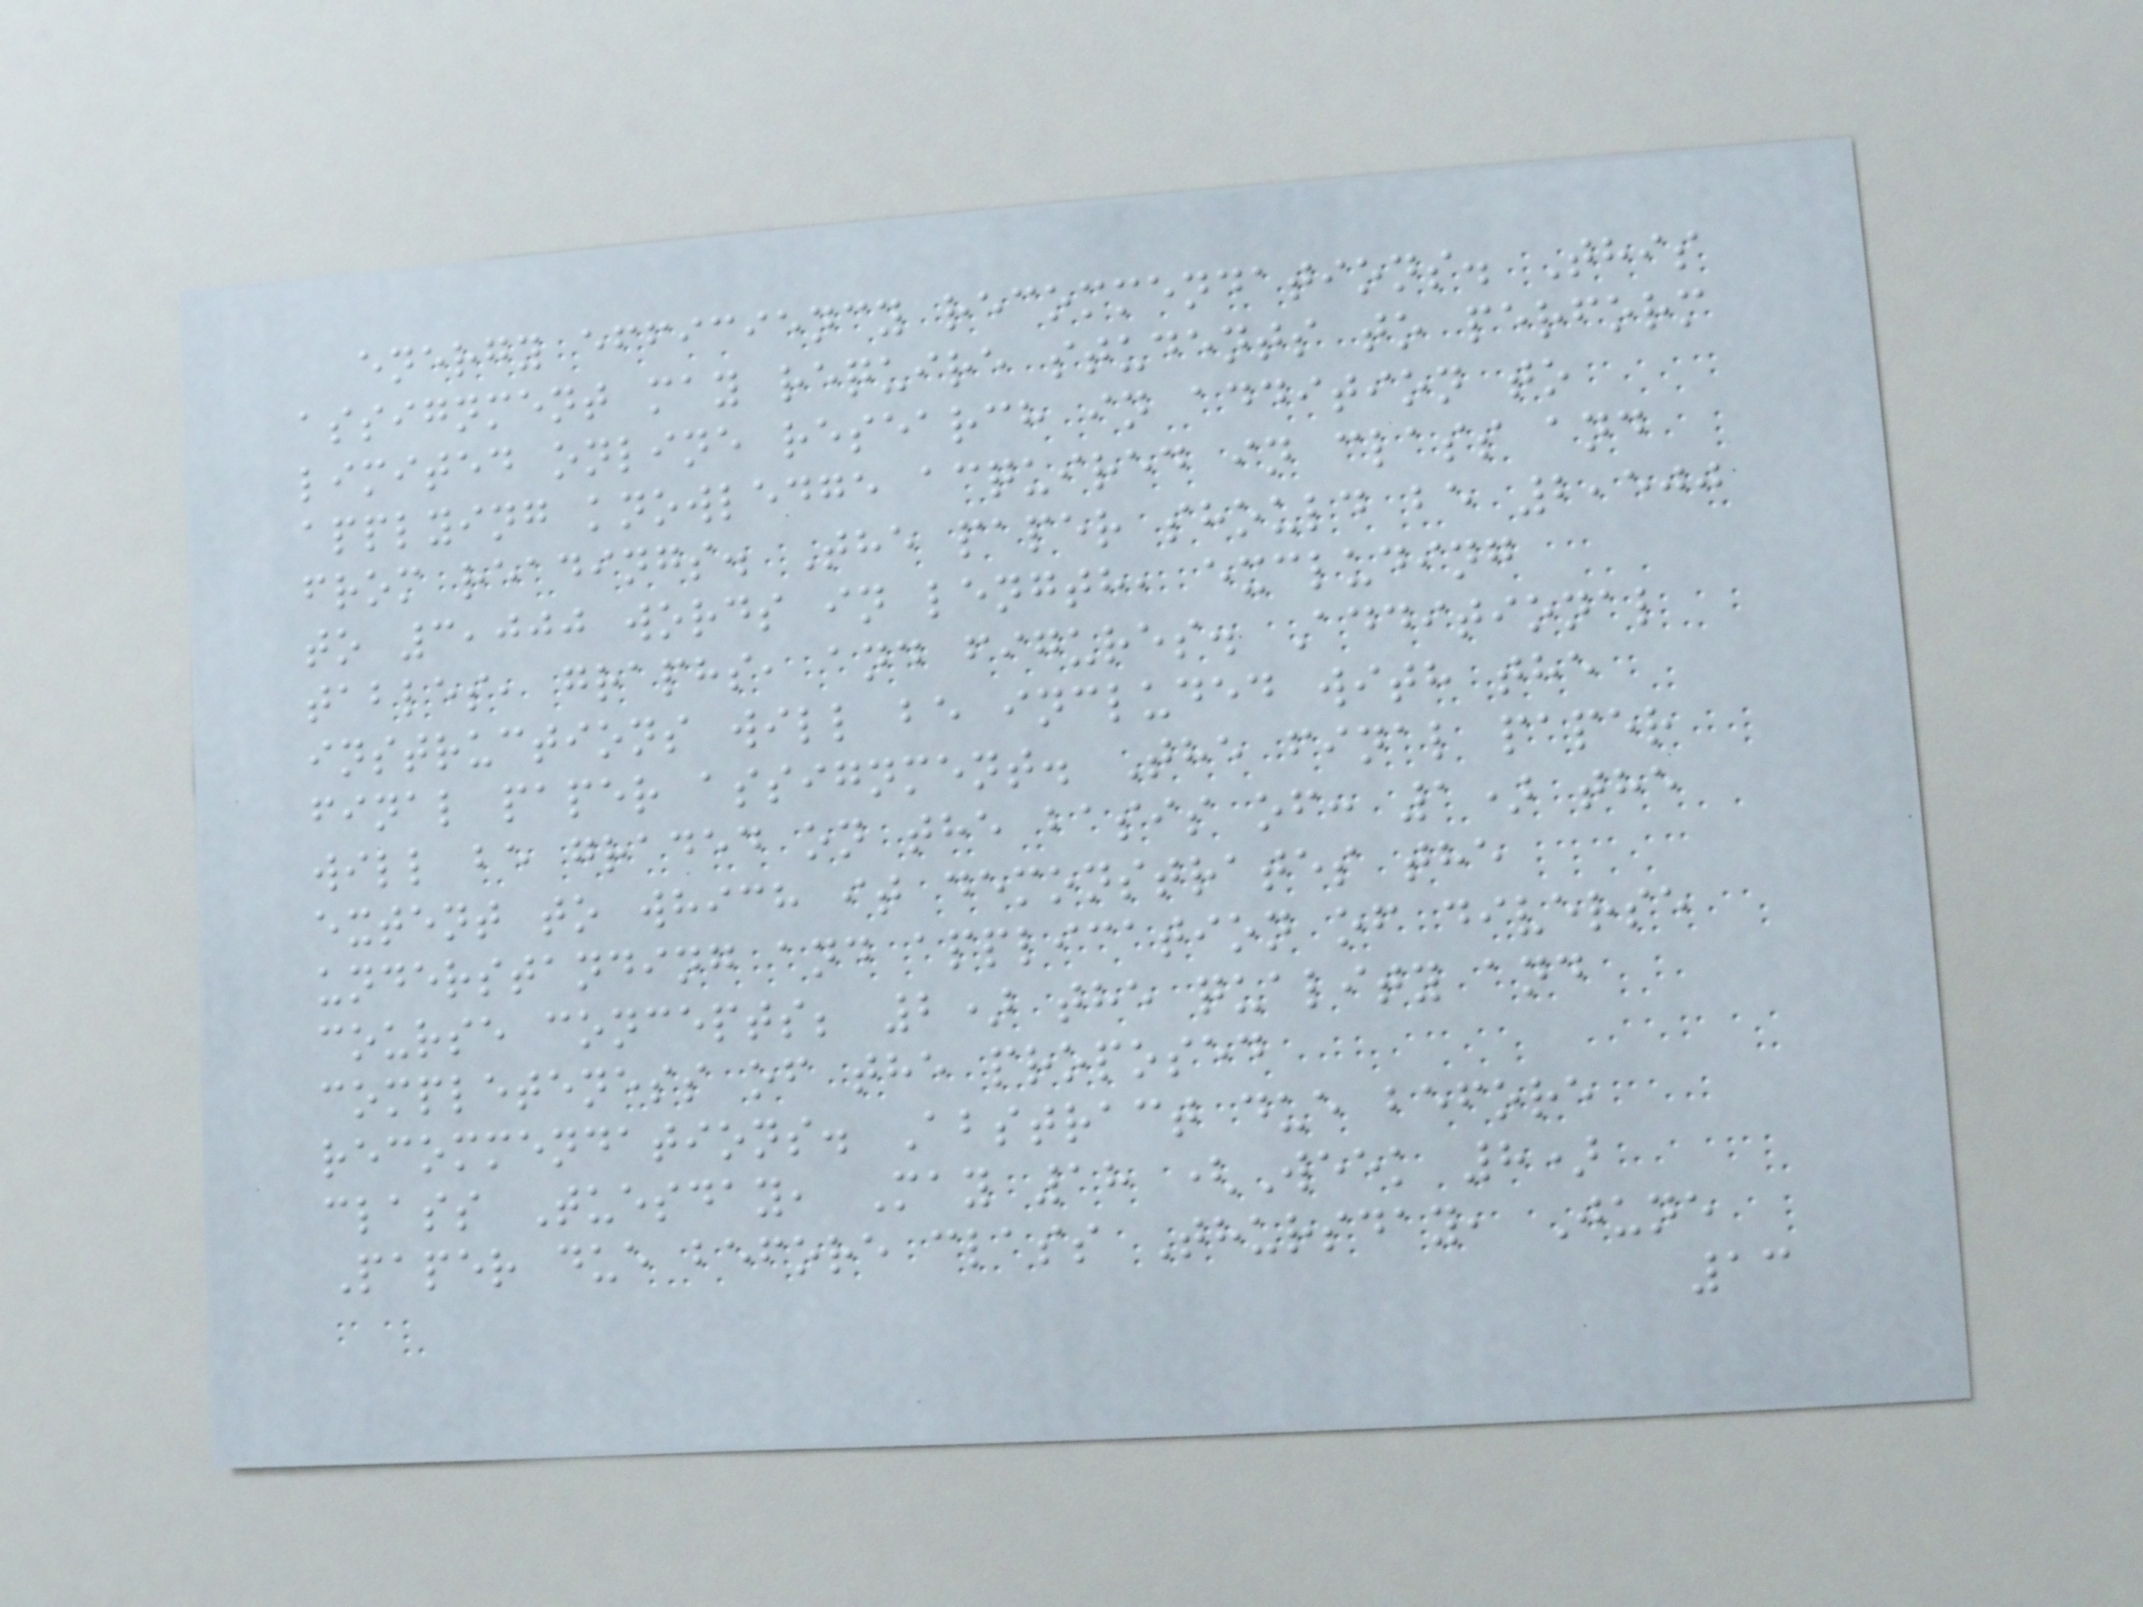energy efficiency recommendations. This
assignment may require students to perform
limited online research in addition to
applying knowledge acquired in class and
from readings. The paper should be 2,500
to 3,000 words in length, excluding
tables, graphs, and figures. Additional
instructions will be included with the
final paper assignment. The final paper
will be graded on the basis of: 1) the
extent to which it demonstrates the
understanding and application of diverse
course concepts; 2) the quality and
completeness of the proposed
recommendations. Abstract due before
class Tuesday, May 18 (Week 8)
Paper due before class Thursday, June
13
